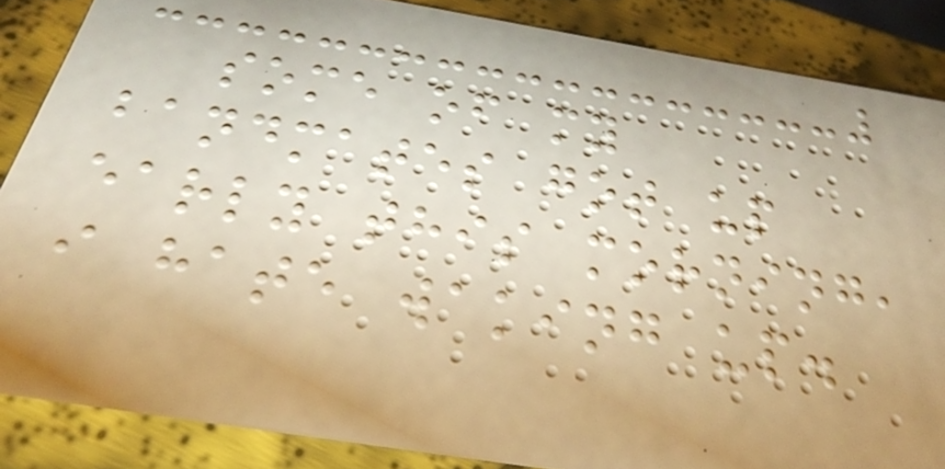some of my
bandmates got up
early this morning,
i hate waking up.
